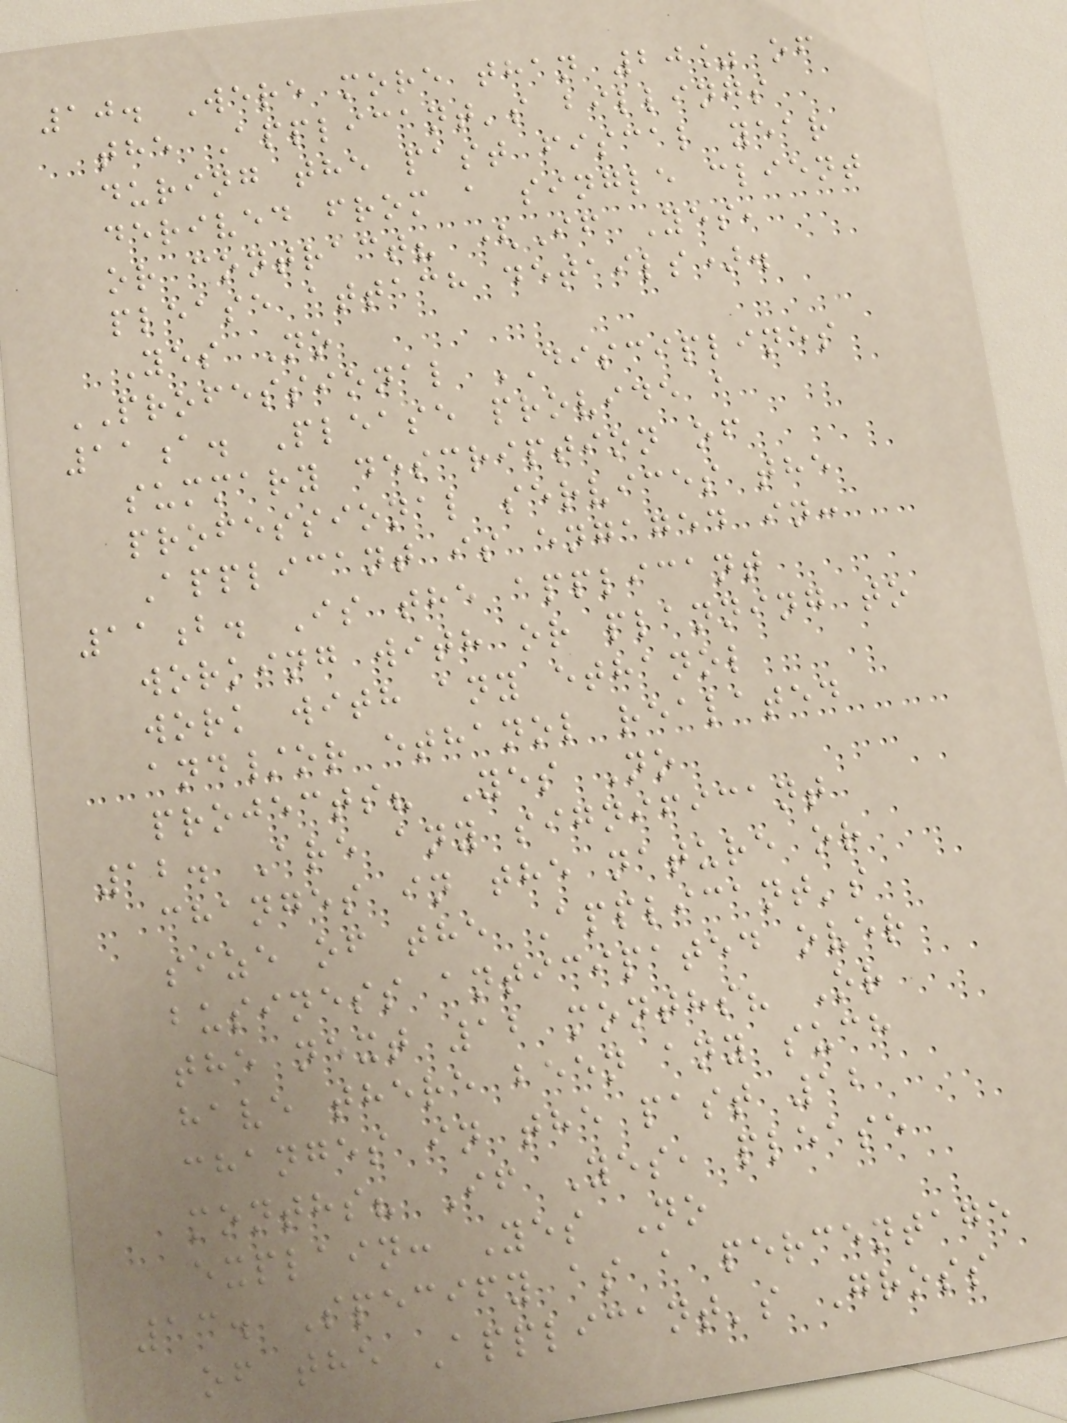10. Were more than 20% of
the Applicant's billings
during the past fiscal year
derived from a single client
or contract? (If Yes,
please attach details).
Yes No
PROFESSIONAL DISCIPLINES
11a. Please provide a
summary description of
professional services the
Applicant is engaged in:
11b. Is the applicant
working with or planning to
work with any ethanol
and/or ethanol realated
projects? Yes No
12. Are any significant
changes in the nature or
size of the Applicant's
business anticipated over
the next 12 months? Or
have there been any such
changes in the past 12
months? If Yes, please
explain: Yes No
13. Specify as a percentage
of the Applicant's Gross
